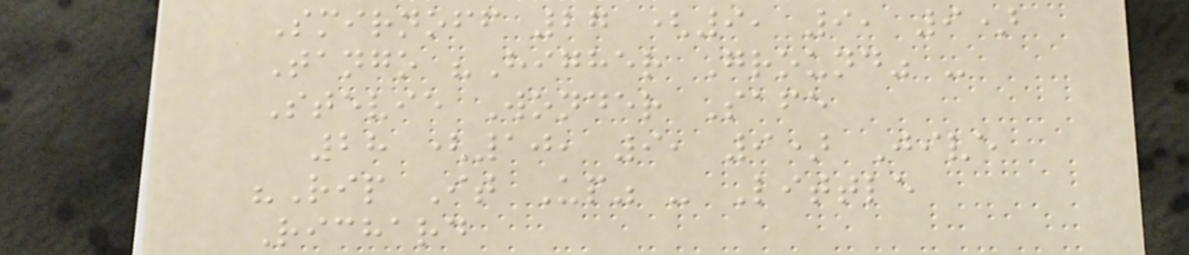Smirnoff 27 (9, 9, 9)
Tango "Higher Ground" -
Stevie Wonder Safe
28 (10, 9, 9) Jive
"Rip It Up" - Little
Richard
